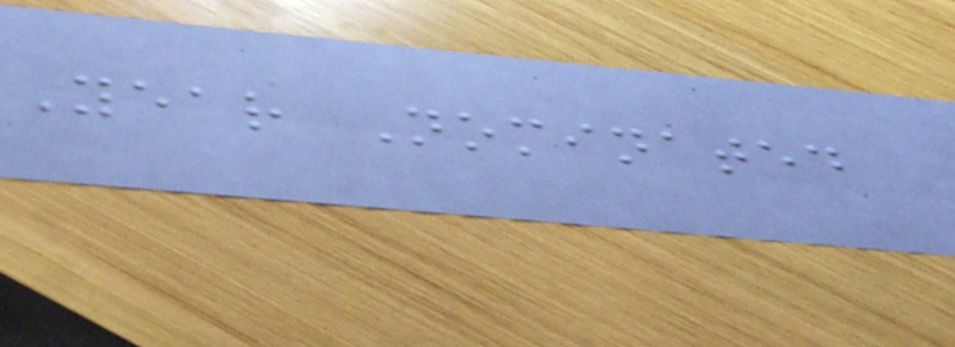Year Nominated
